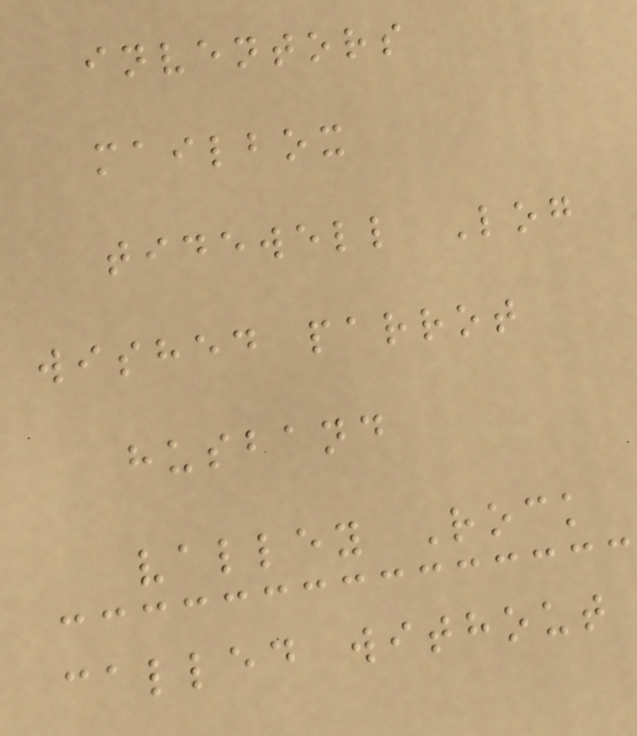inventors
mailbox
tidewell Log
wished parrot
husband
valley Rock
called without
